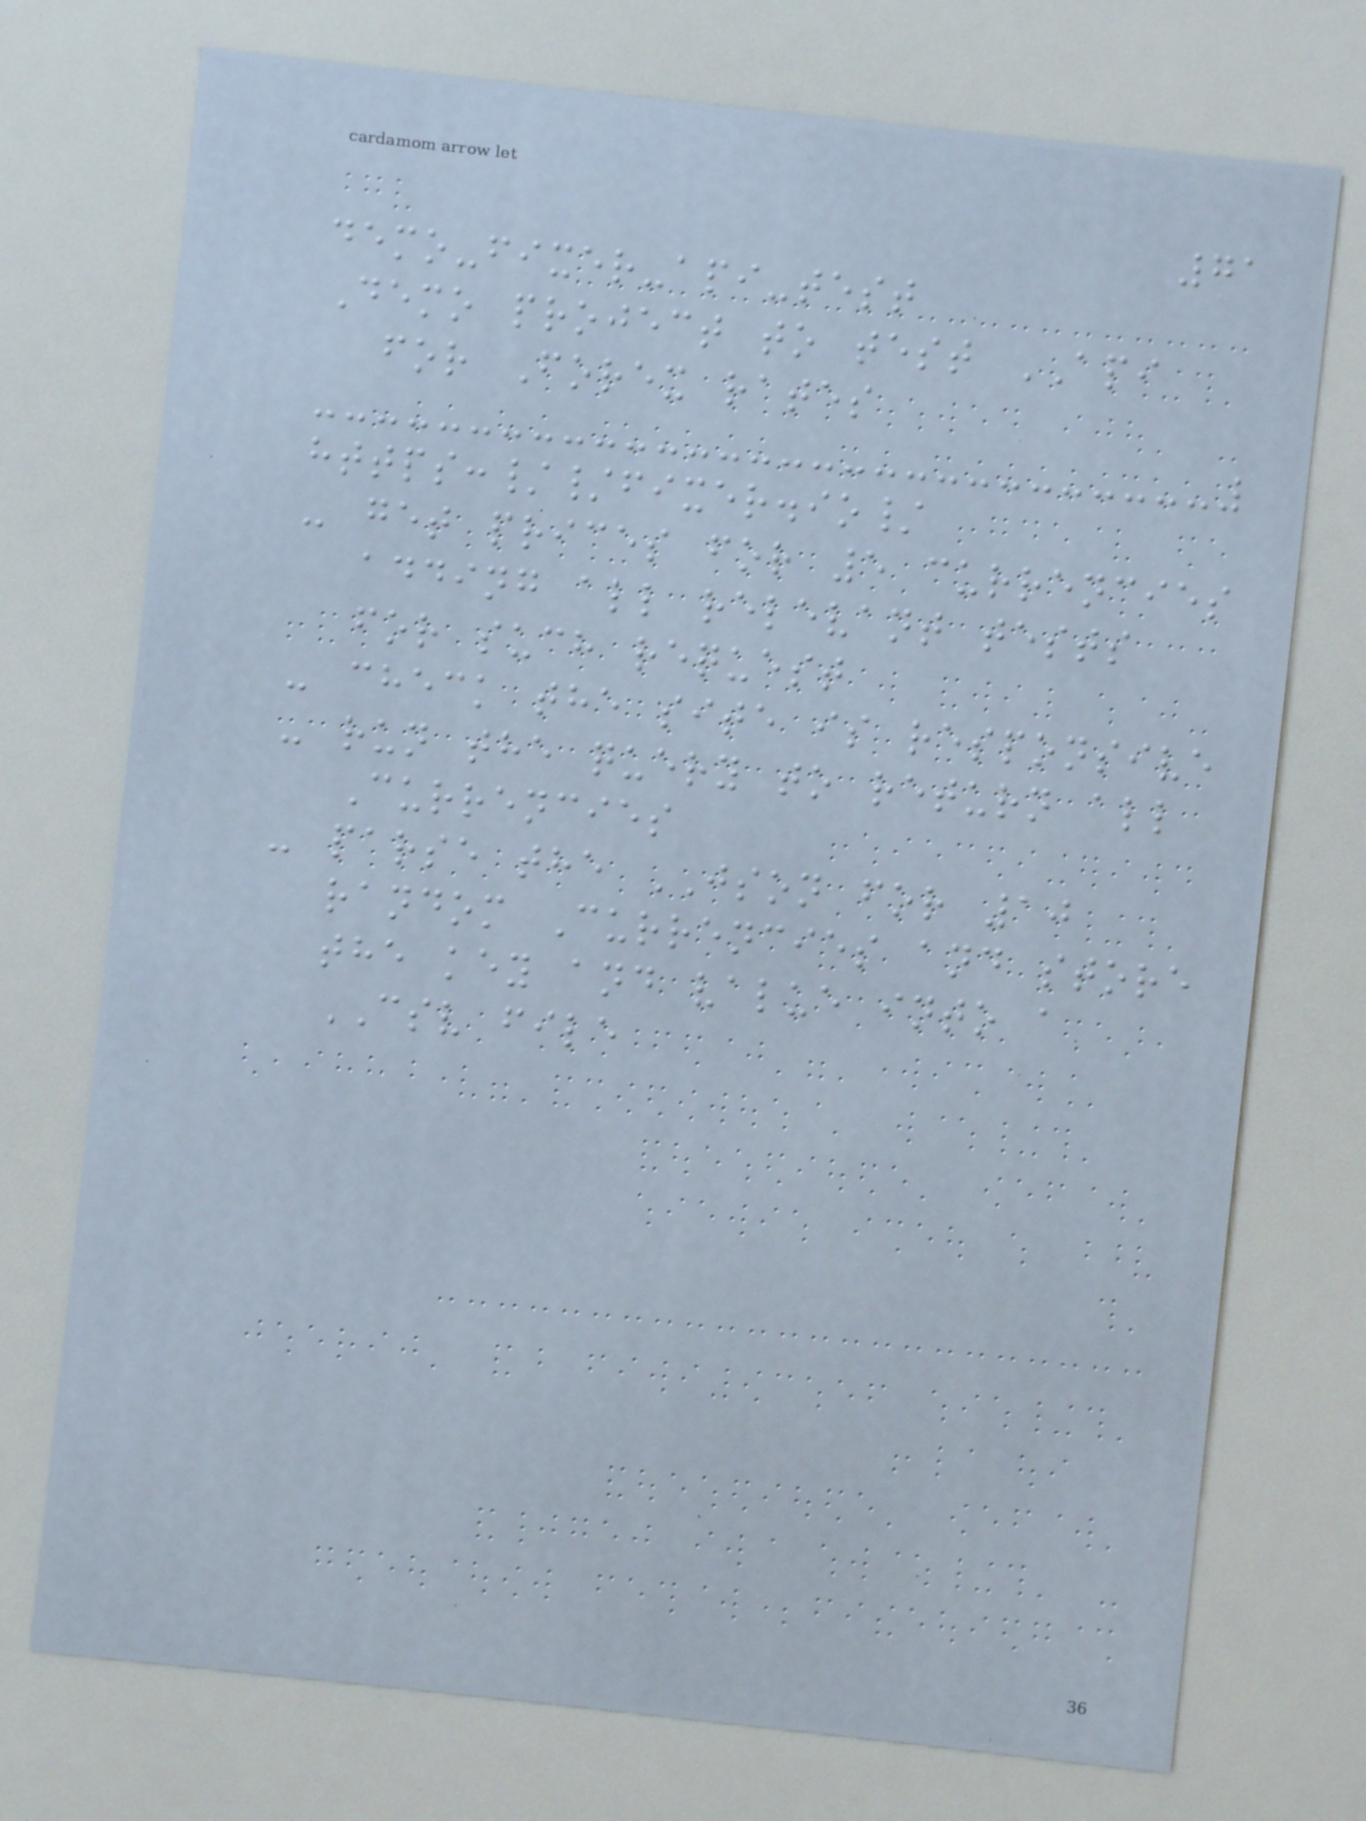71
demo-fixer-api-test
Demo project to test API
for Forex rates
https://fixer.io/
- get prices for 5 currencies
adding all relevant tests
for such request
- check the site is responsive
- run the query to return all
Currencies
- parse the JSON for 10
random Currencies and store
the key and value into a
CSV file
